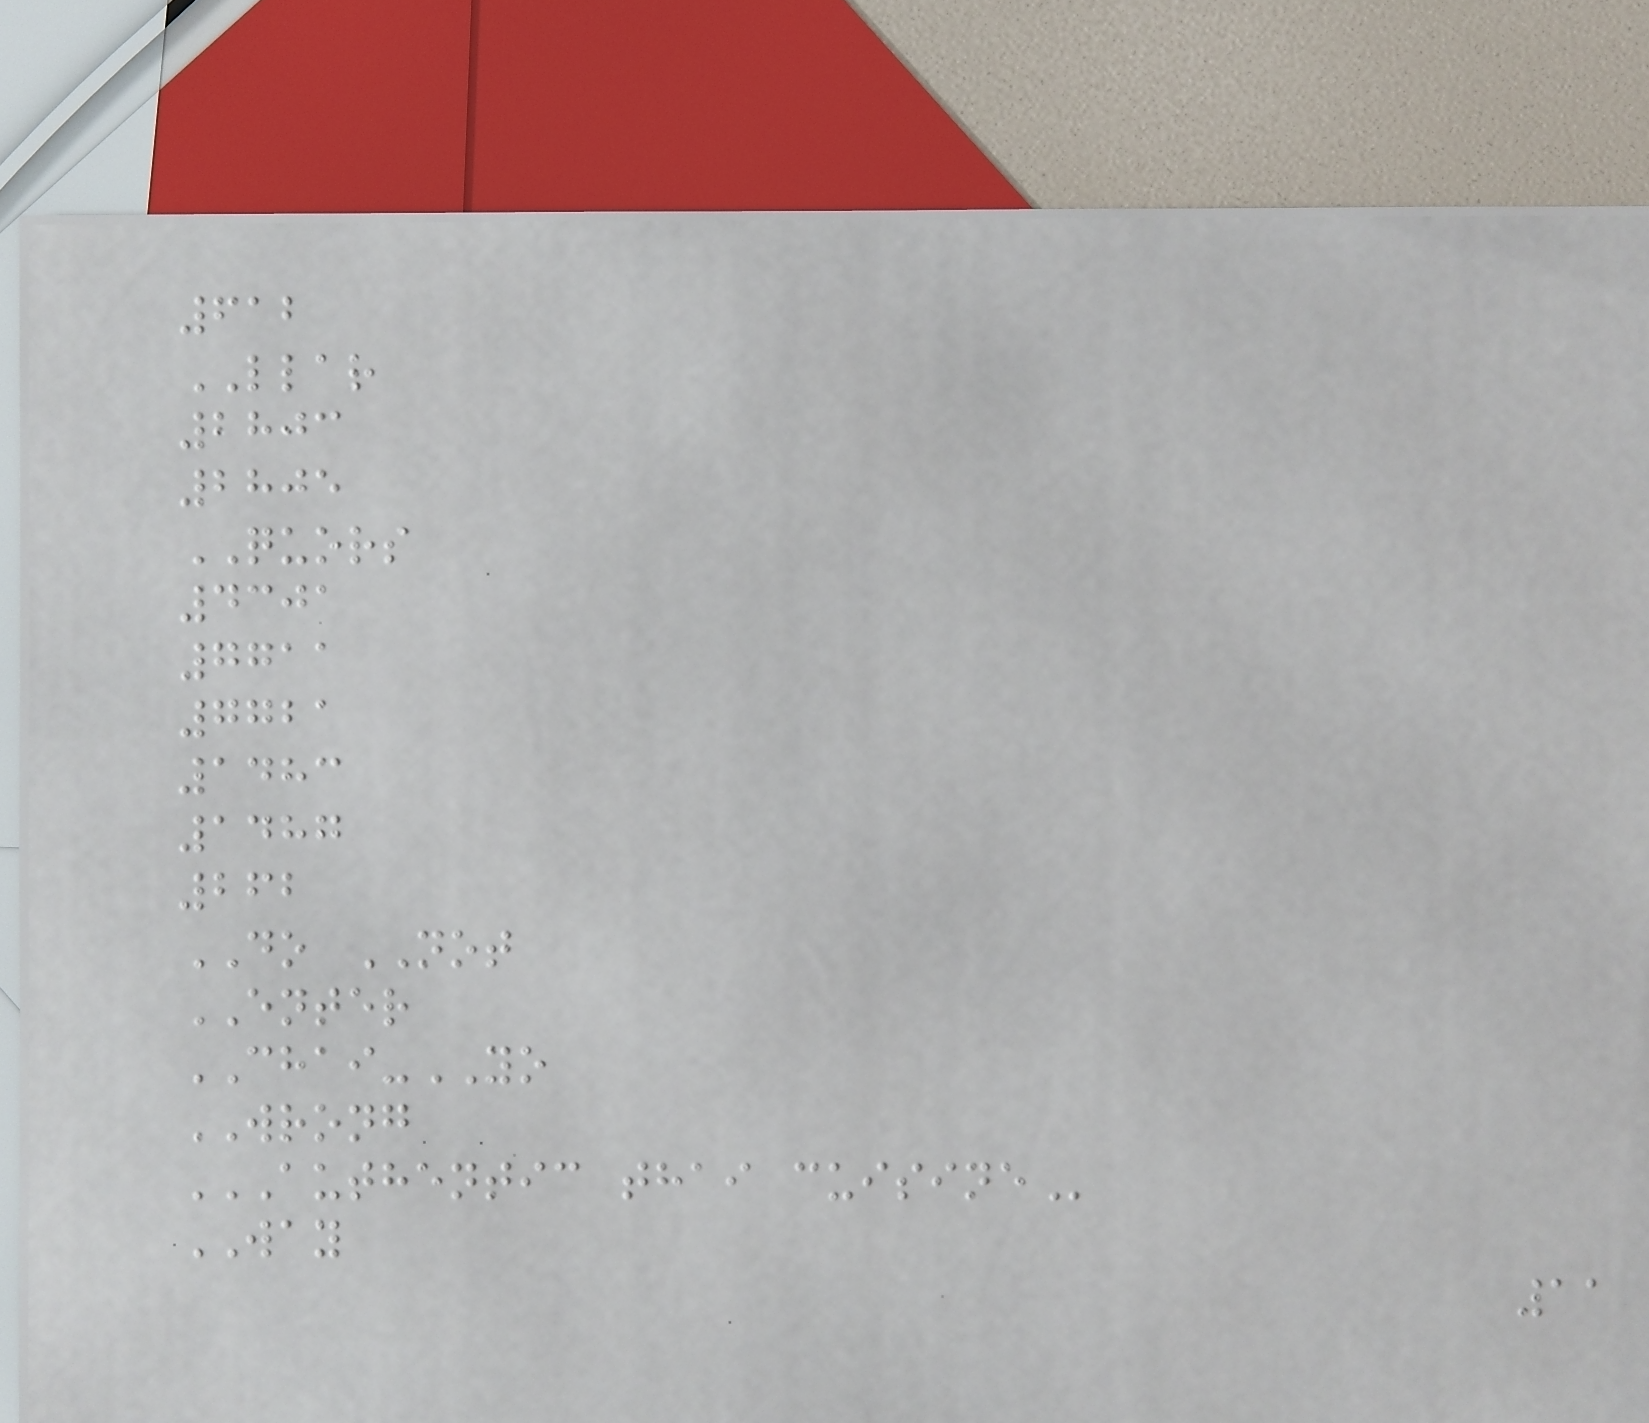612
LLAR
2803
2805
QUORS
4301
7711
7721
1483
1487
262
DO NOT
ENTER
CHAI-YO
WRONG
AUTHENTIC THAI CUISINE
WAY
11
